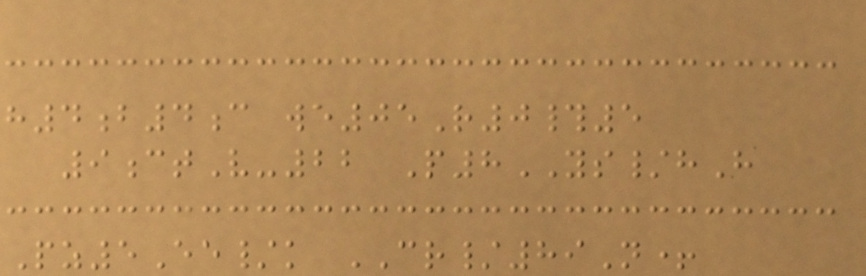h4b4c we05R0#5
9ctV-22 P8YS/hH
Pz5Ee/k CR/89N+
